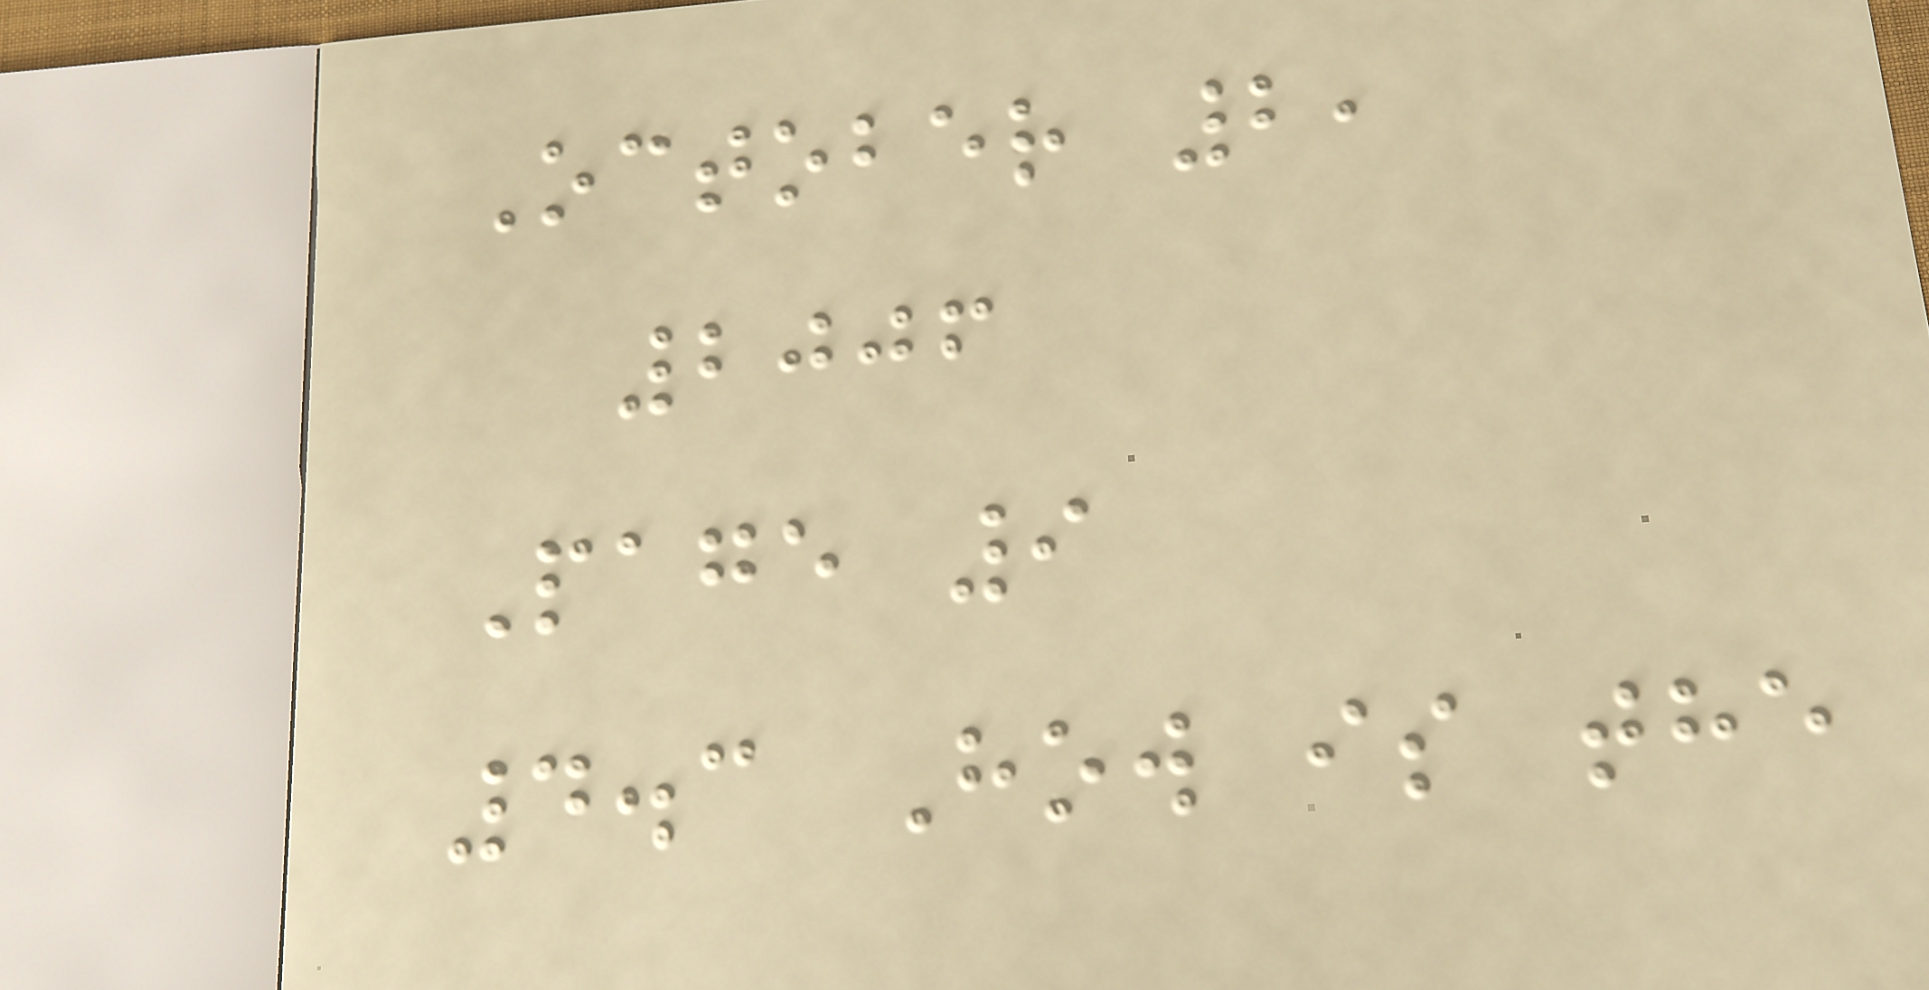October 2,
2006
Page 9
4.3 How is the
